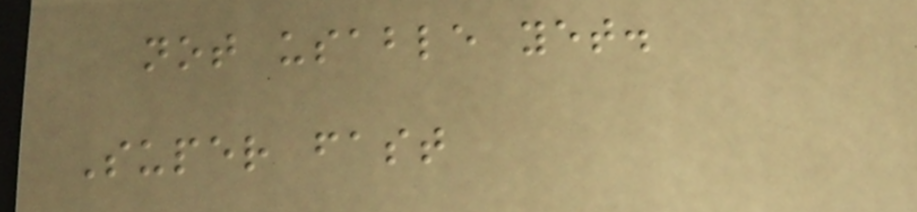not usable yet.
Super fast
